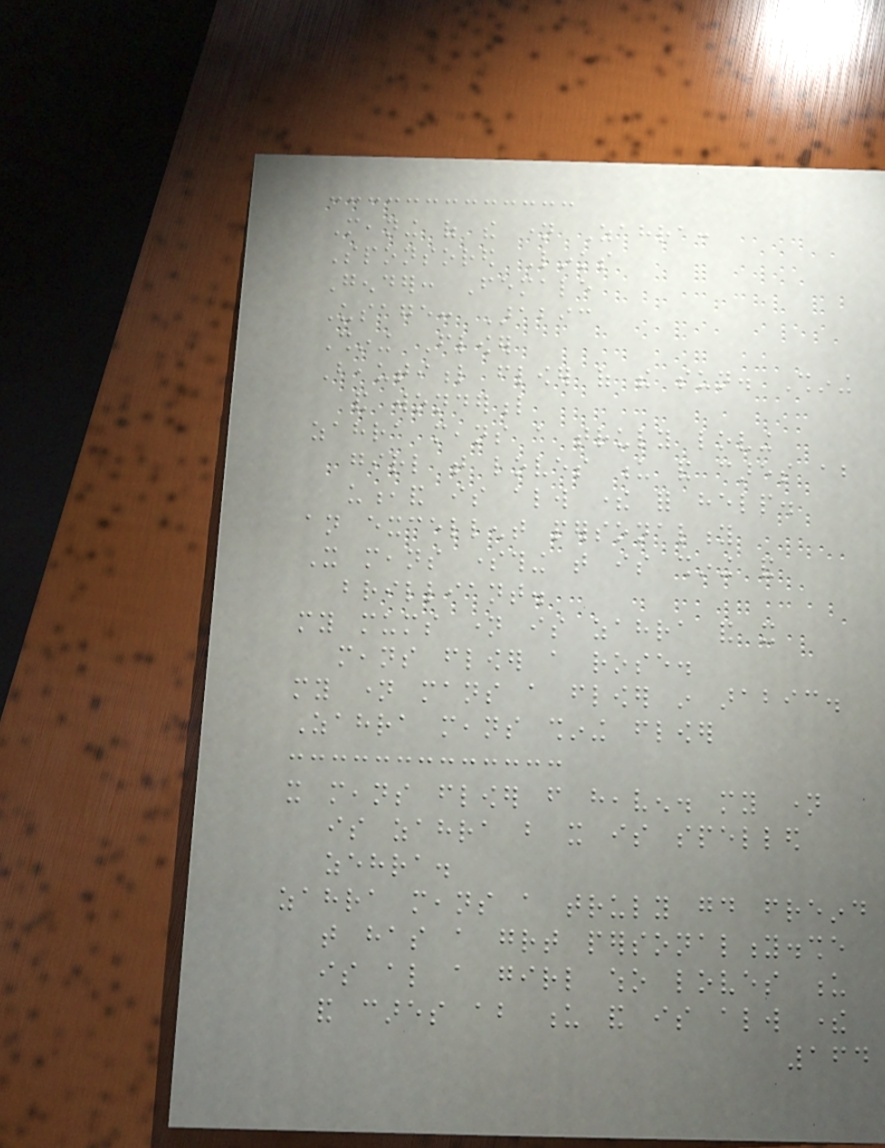Meaning of the name Zahra:
Sponsored Links
Gender: Female
Usage: Arabic
Shining Flower
Beautiful flower of the sun. Shining
and wonderful
zahra means a truly loving
girl that loves u and cares about
u,and is always there for help.
an excellent personality
It means something that is shining and
brilliant.
my mums name is zahra and it
means flower a rose.
my name mans a flower in arabic.
Zahra means shining flower
it means flower from heaven. my name
is zahra but it is spelled
zehra.
zahra means a truly good freind
that has a great personality.she
is also a girl who loves u
and cares about u and is always there
164
